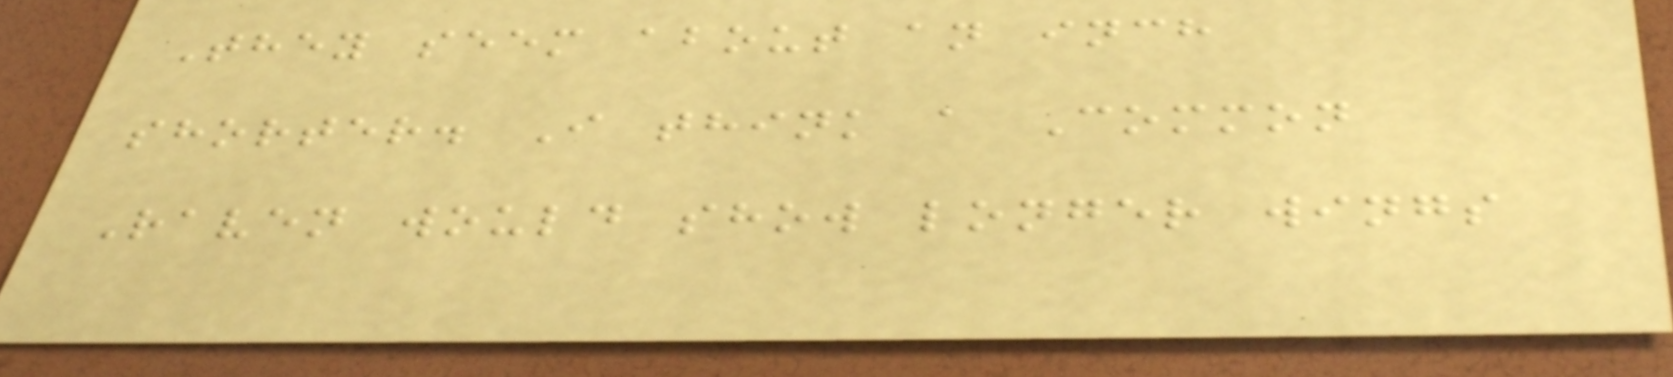They seem about an inch
shorter. I think a Common
Raven would show longer wings
